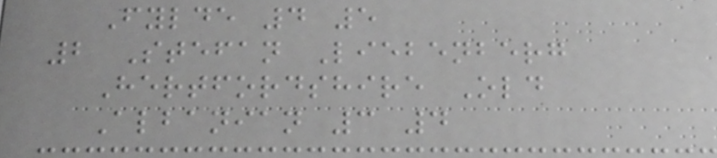Fylde 4 5
2 Stefan Liebenberg
Hertfordshire Old
Albanian 3 4
